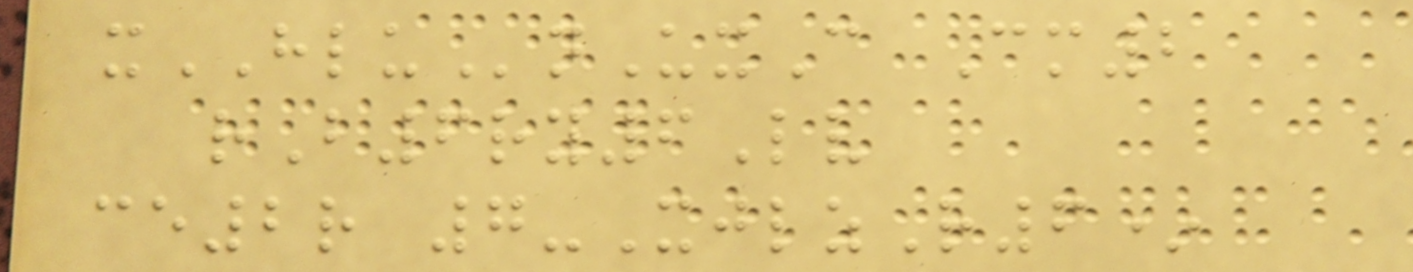xHLUnUxC Cm2
rB6ry6Lv
ce2r 7-XjlzR6*
